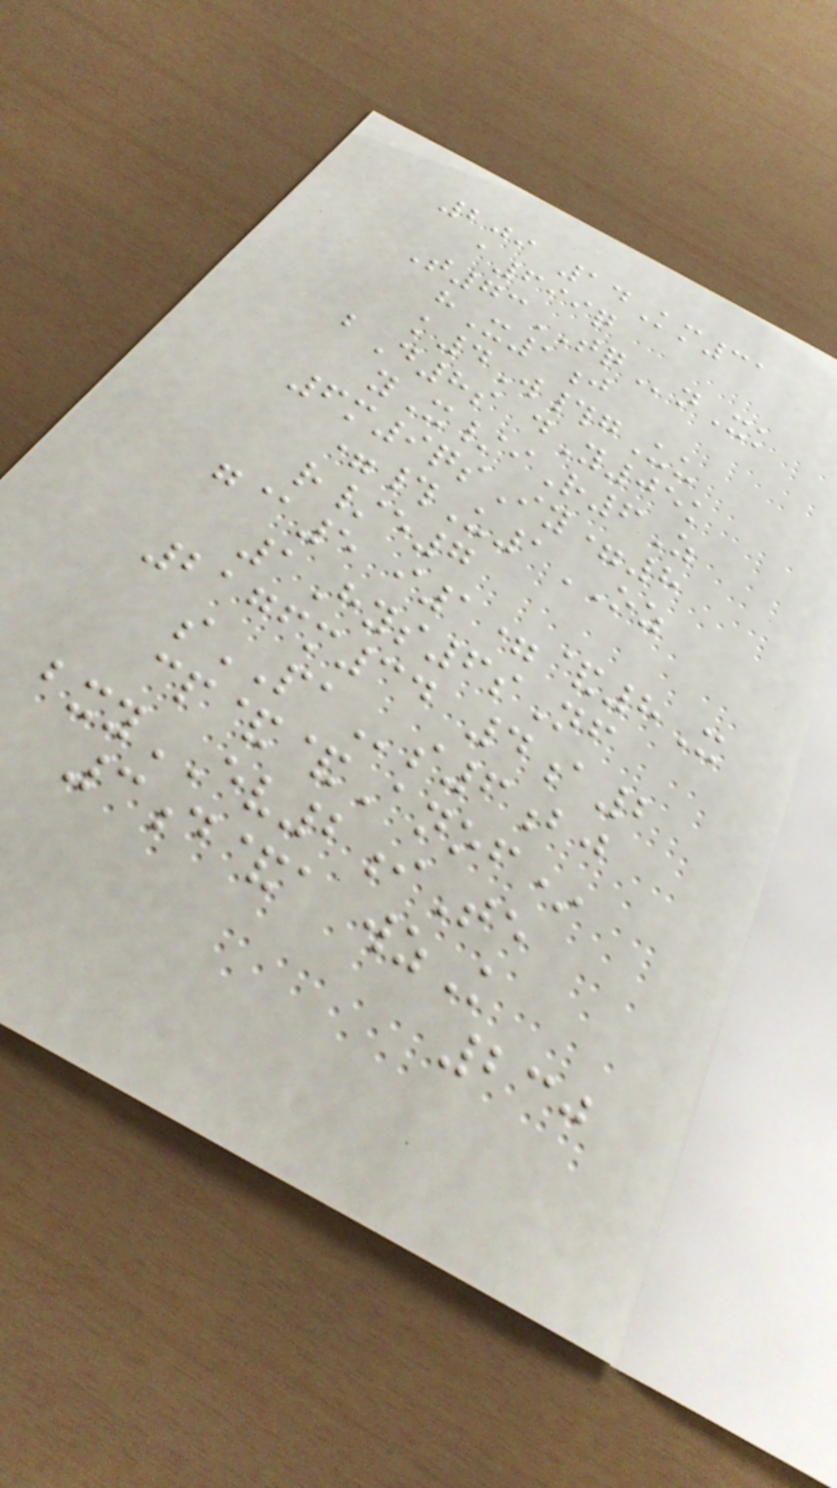209 14Km31
a699q
T73TQnXk
hX1j
k4W#gUu
bD8s dY05k
yX/iR6Z
6m9qsIy=8
=#U1OZ
r/e7
g@5 i1=&8X
1Hys6sNf
2176m34 4a2
sPAs6bj
cp&&Anof*
bxyEV2iTe
3d&a wzK
230
